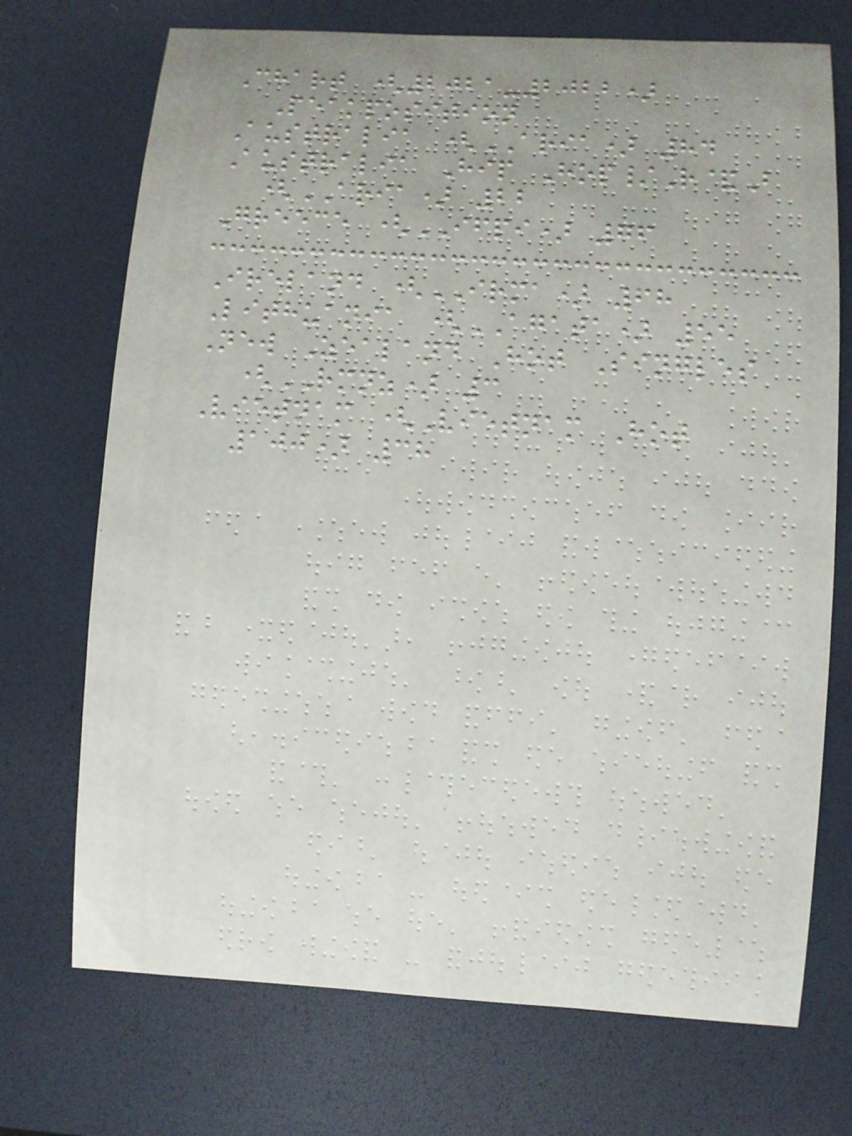Chart (2021-2022)
Peakposition
Australia (ARIA) 84
Australia Hip Hop/R&B
(ARIA) 22
Greece (IFPI) 76
Ireland (IRMA) 68
Lithuania (AGATA) 55
New Zealand Hot Singles
(RMNZ) 3
Vietnam (Vietnam Hot
100) 38
